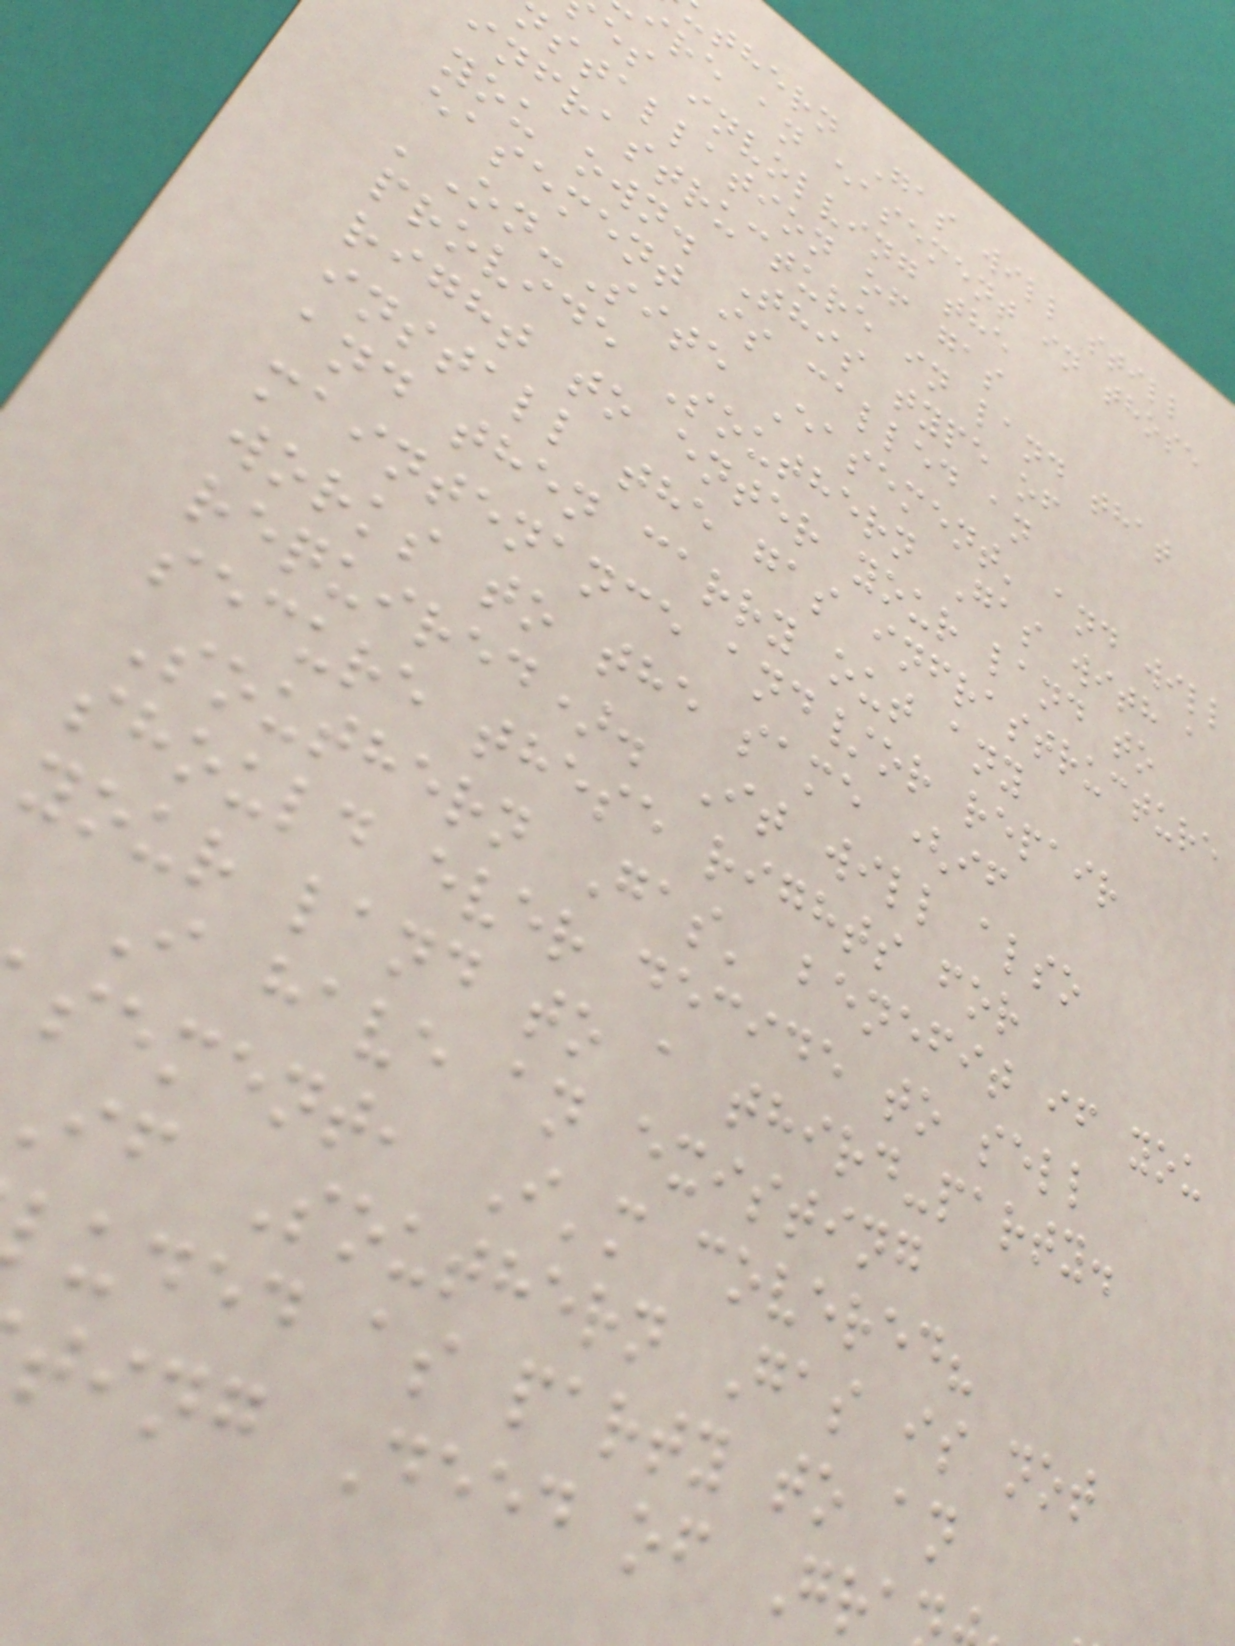thern Gas will still
ire an easement in those
es involving the
stallation of gas
infrastructure in land that
you own. This type of
easement is called an
'On-Site Easement' and will
provide Southern Gas with a
right to enter your land to
install the gas infrastructure
and then carry out any
maintenance and/or repair
works to the same (if
required). It will also
secure these rights for
Southern Gas' benefit if you
should ever decide to sell
your land to a third-party.
I have an existing
sement, I'm covered?
if Southern Gas is not
uded as party to an
ting Deed of Gr
